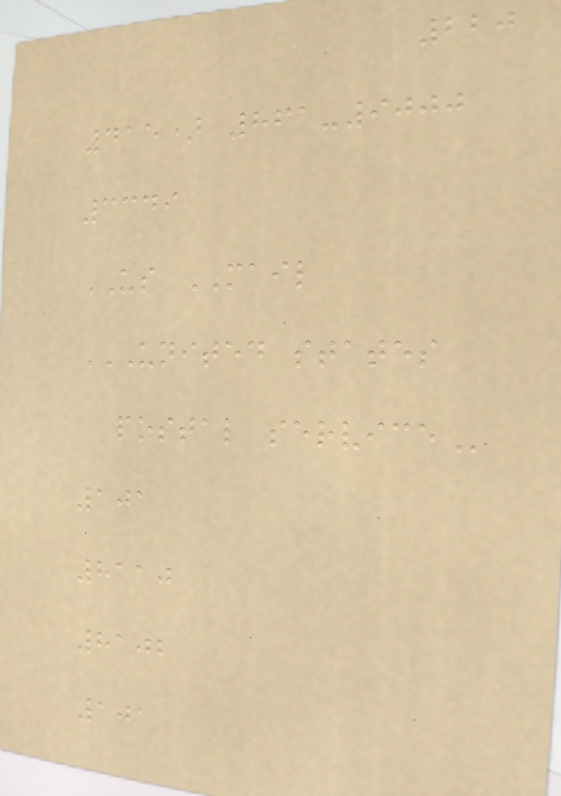220
415) 861-9000
3349
US MAIL
UNITED STATES
POSTAL SERVICE
101
8110
8102
101
